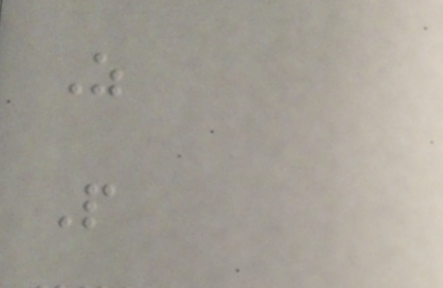Z
P
